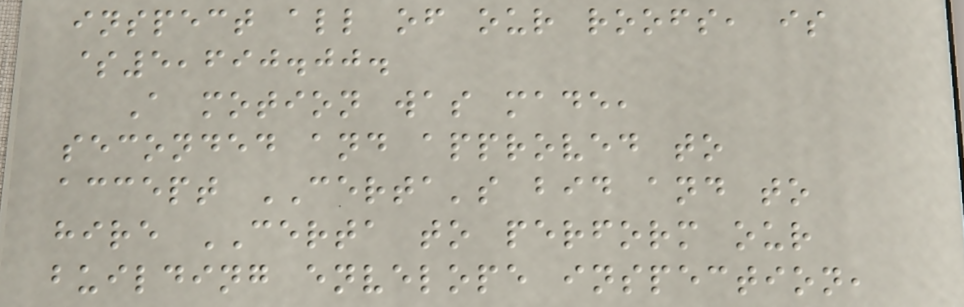inspect all of our roofs, is
$5,690.00.
A motion was made,
seconded and approved to
accept CERTA's bid and to
hire CERTA to perform our
building envelope inspection,
